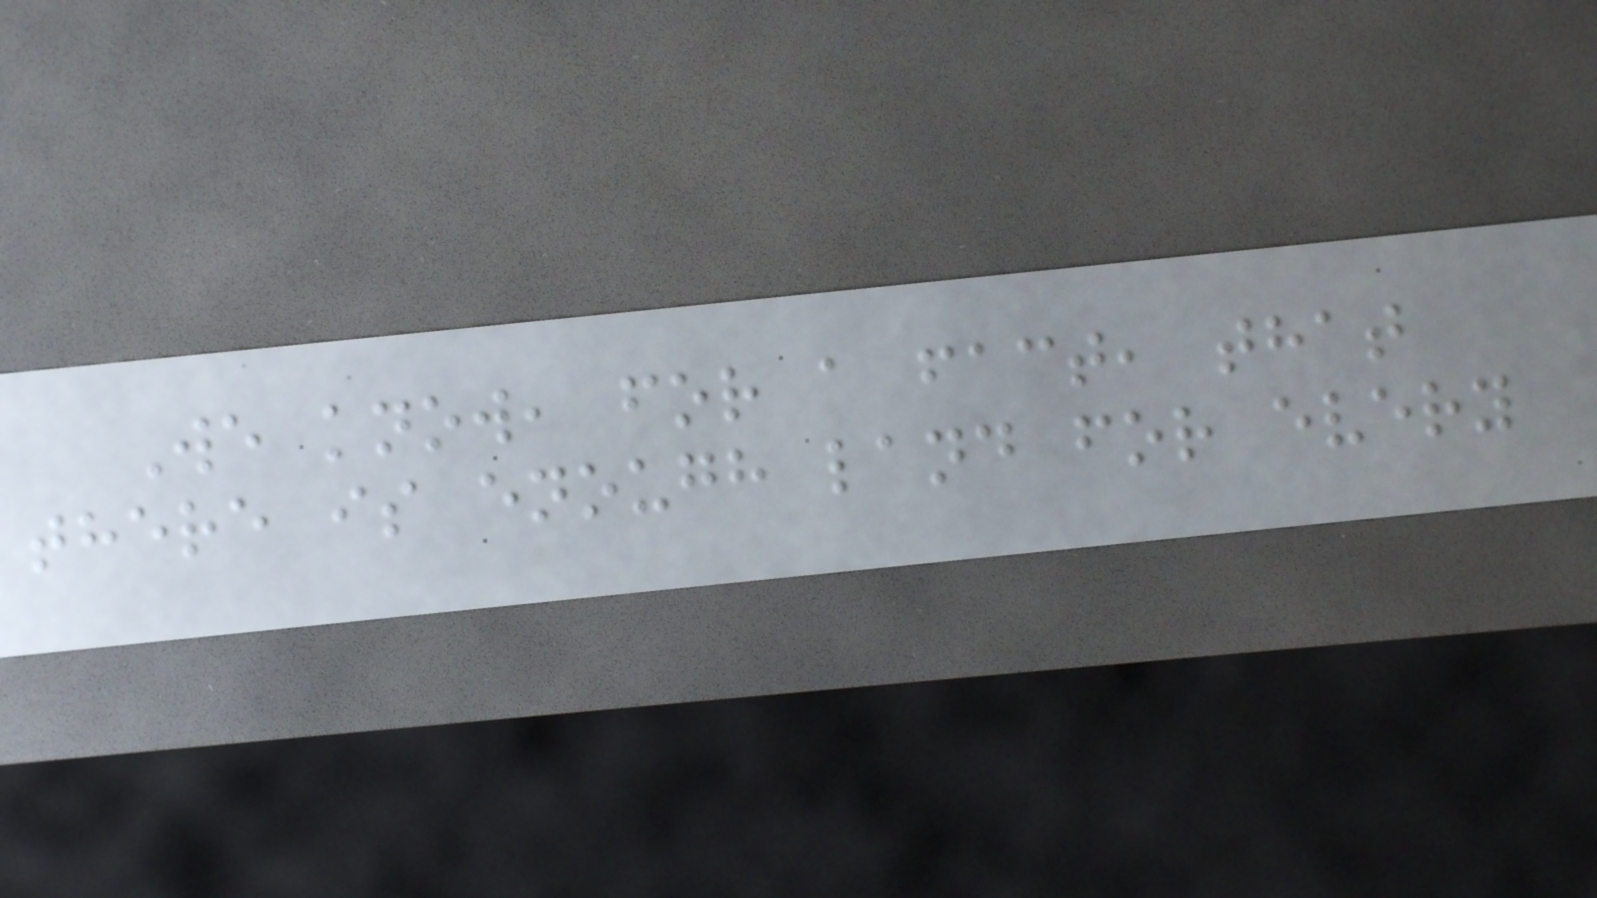We know, for a fact, that
there is enough land for every
